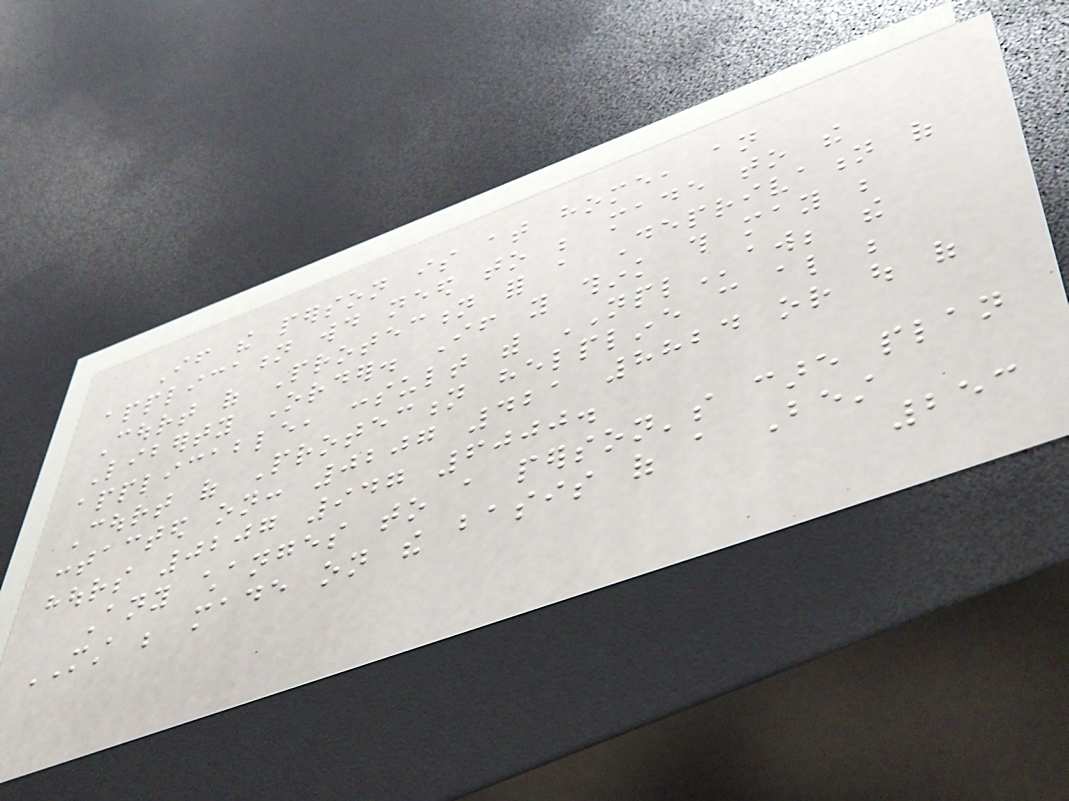If the person is at home, an
application would need to be made to the
Court of Protection for a Deprivation of
Liberty Order. If you think this may be
applicable, consult with NPLaw; the
Court of Protection helpline can also be
contacted on: 0207 421 8824 or out of
hours 0207 947 6000.
Any changes to a person's care plan
MUST be made on the basis of a Best
253
